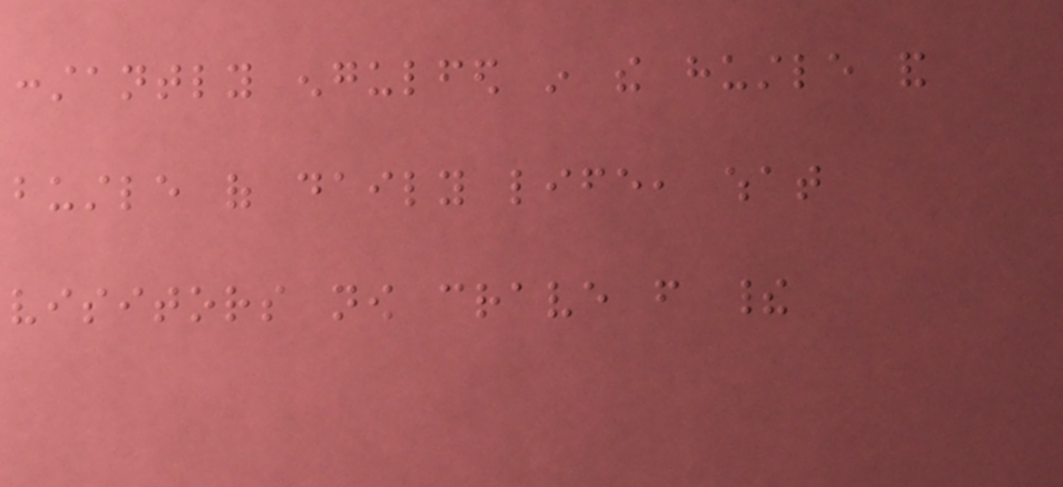constantly engulfed in the hustle and
bustle of daily life, what
visitors now crave from their
